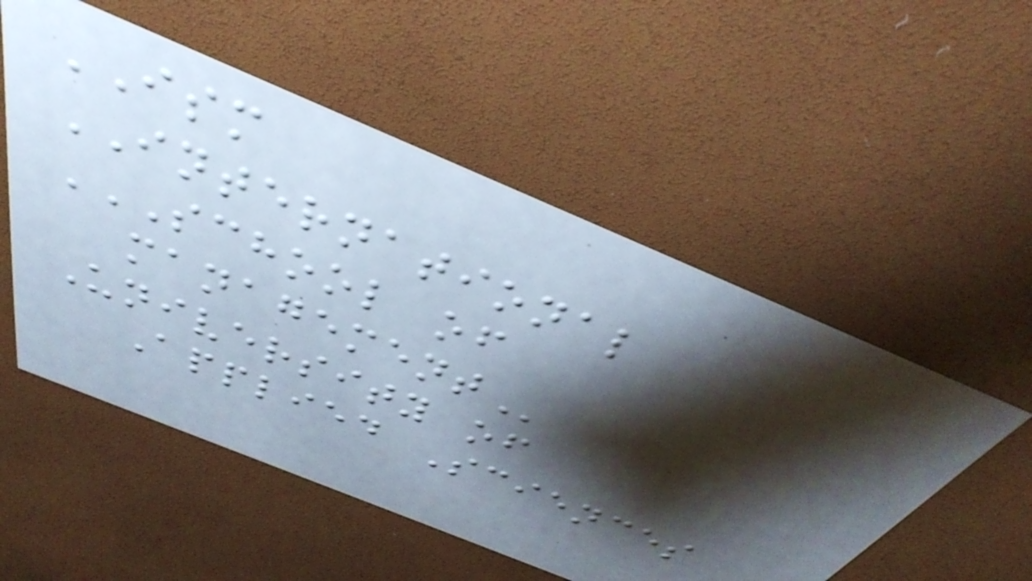ISM
INTERNATIONAL
SCHOOL OF
MANAGEMENT
University of
Applied Sciences
